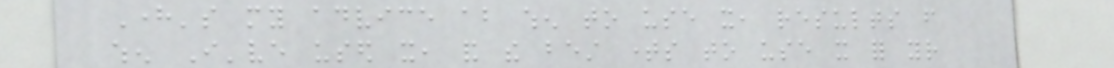Here's my advice about when to use it, results from
when I've used it, and the best times to use it for your
